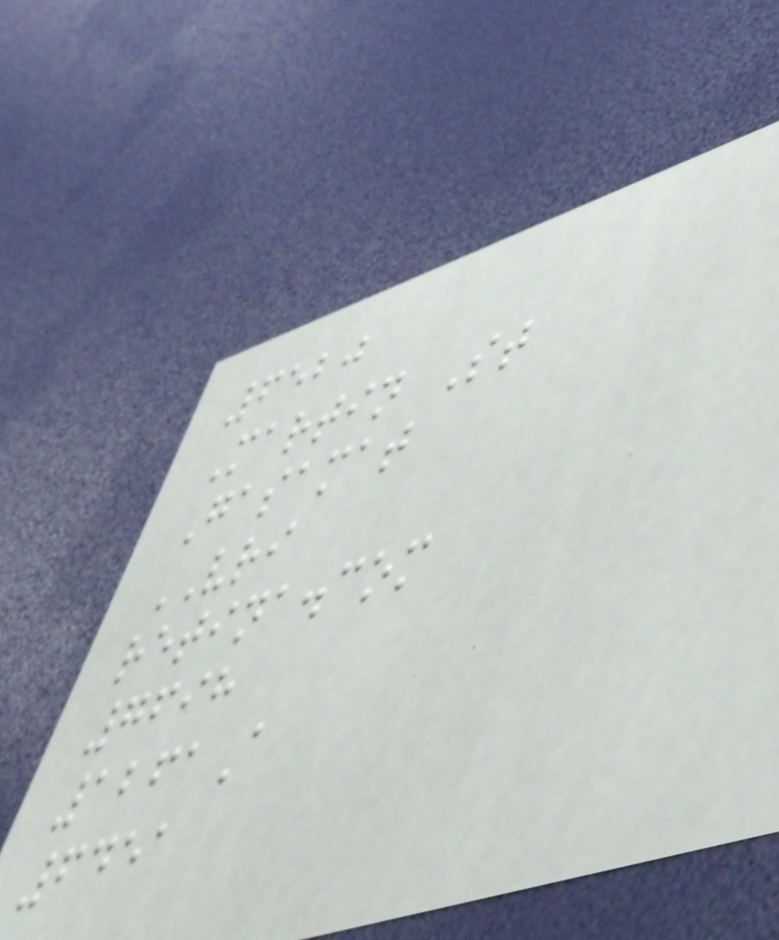6520
Martin St
Gasamat
VRI
retina.com
7698
1261A
6451
